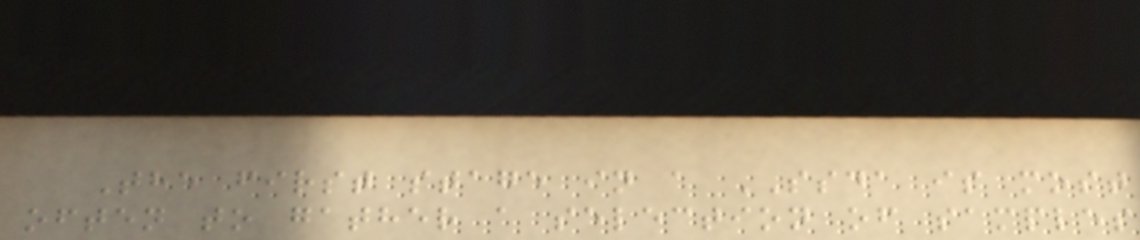The first stage in a SSDA is most
often to gather a selection of samples
